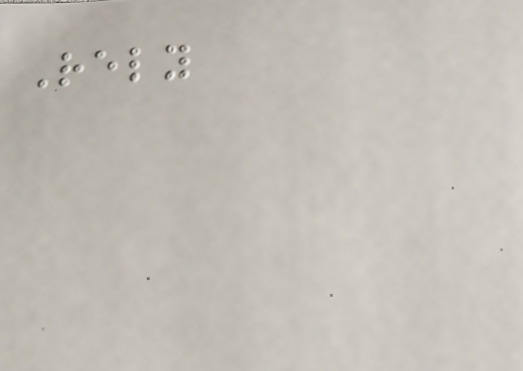Rely
